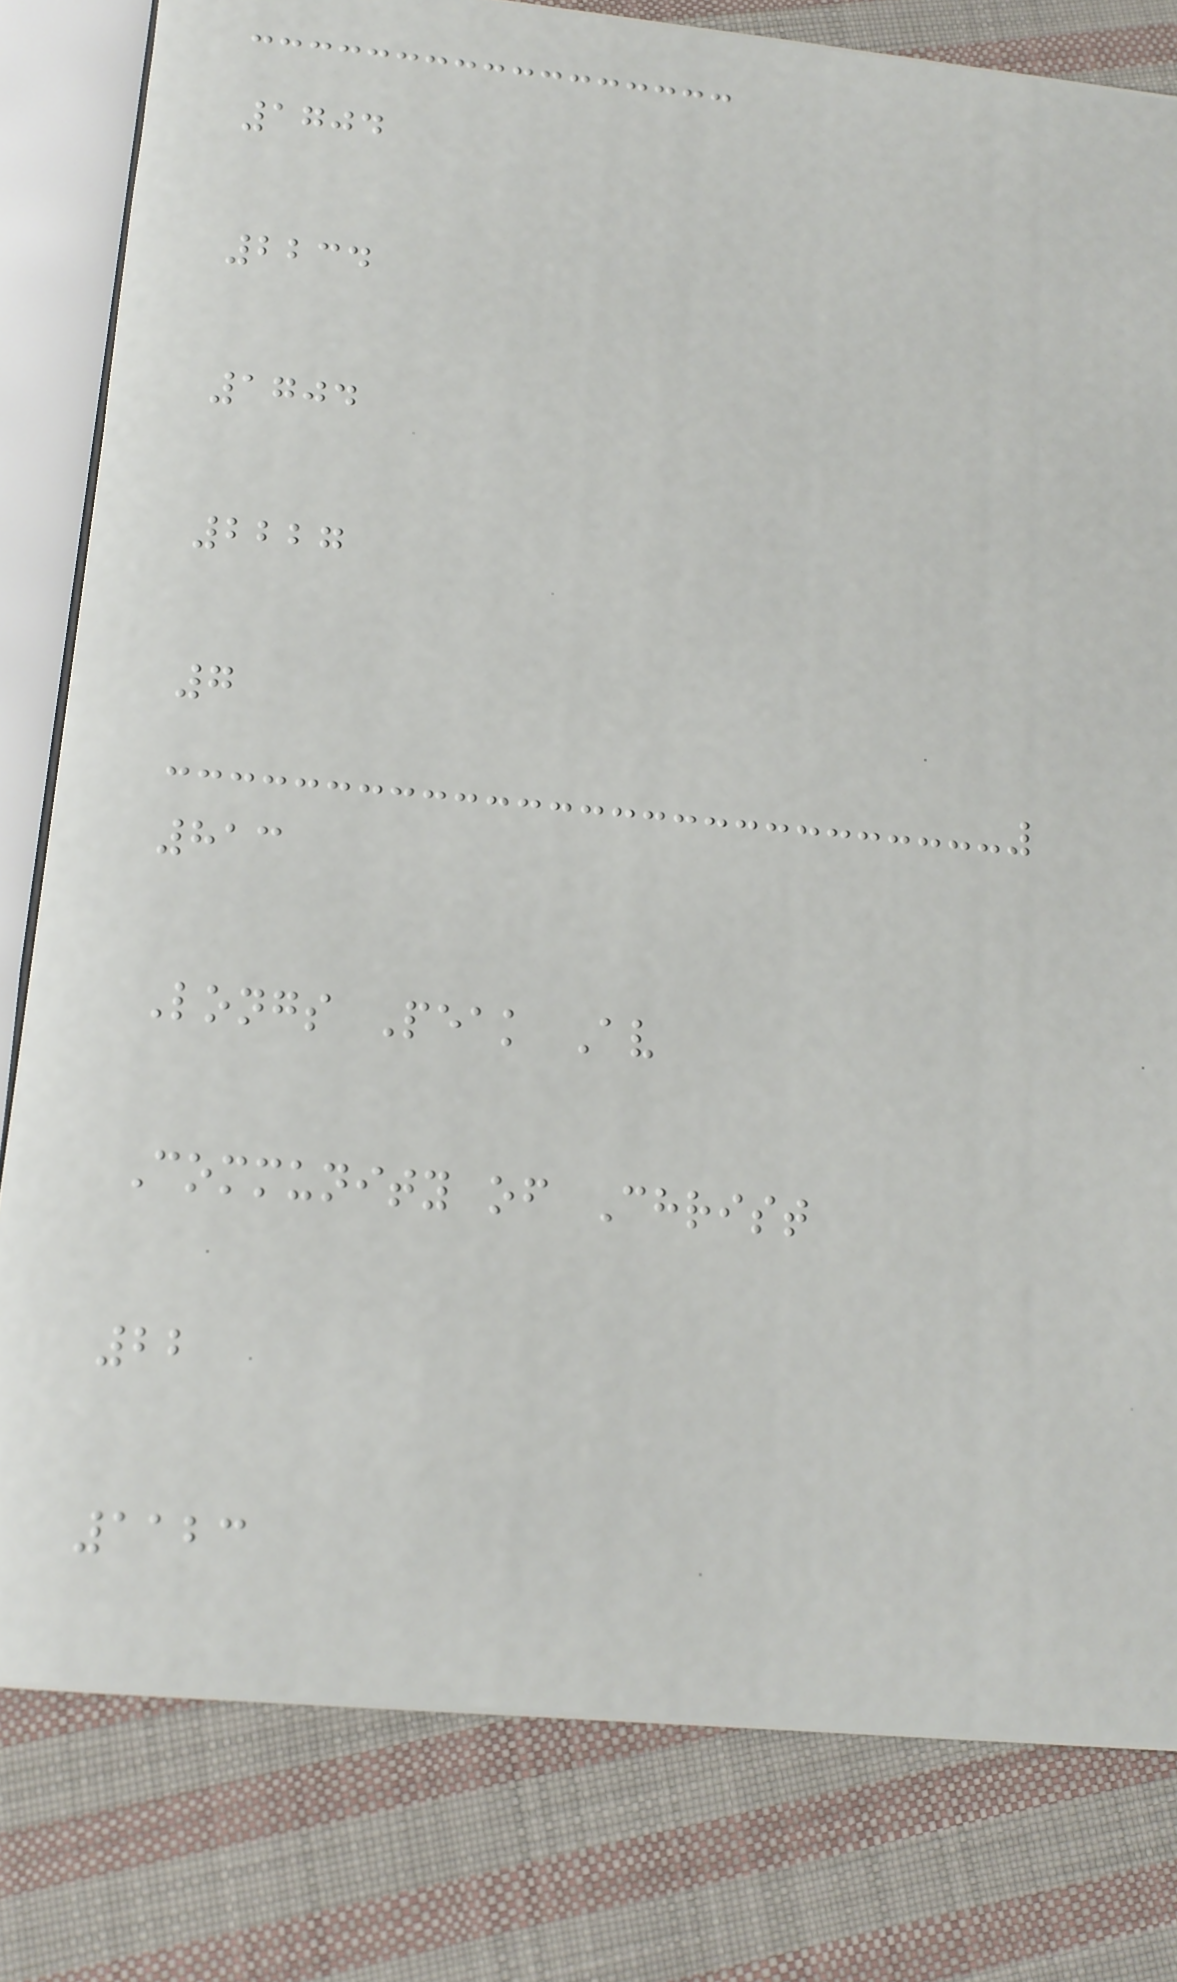1704
2234
1704
2227
7
813
Longs Peak Av
Community of Christ
22
1123
